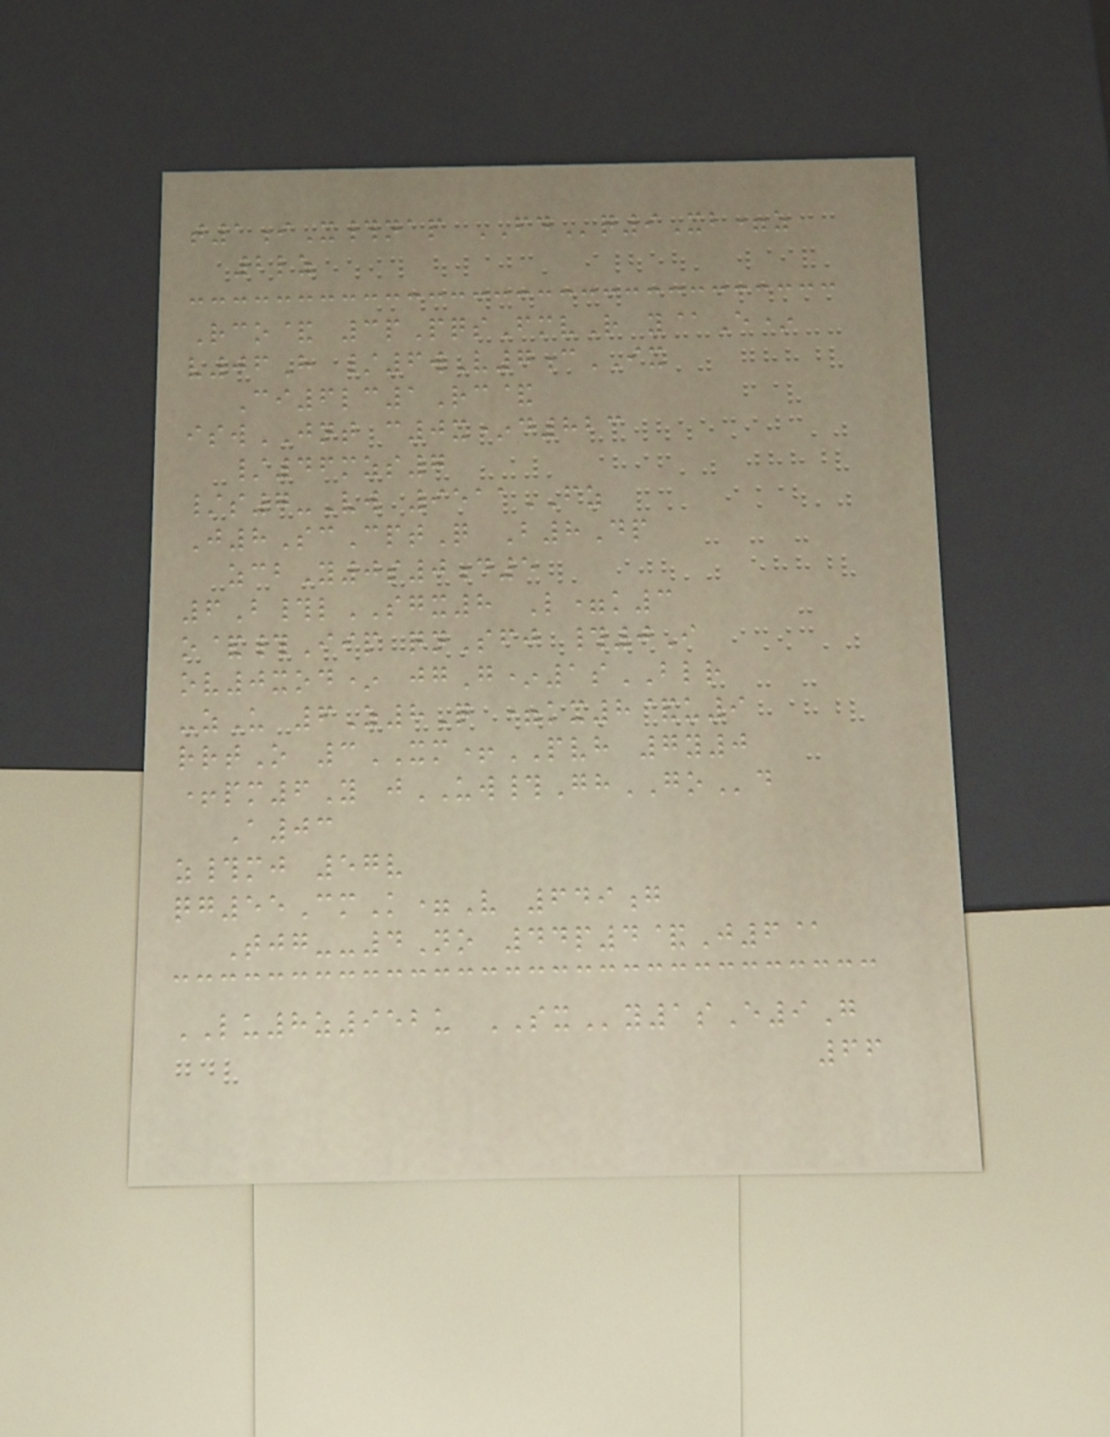t1iX#nap FDq9Xb=z
2lz
Rco& 3pPqsFmvR y@E*
v06H /6wV7cIX
Ci6lc1Rc&
iswJNT c0x*d823
/46mzs7
/s7-Vw 9511FZ
J8ScCptQ B8Dp
zcbY0s0d5
6B#lSGX8 L=k3
o&#Iip qnSfj #0I
ov0xod* jgG*1sBLR
-zU 6Z8Q =kx8&u9
rrtO 3XM+PVH 7y0
+pm6Y jUW#GhGOd
A03
z#mj 57v
qg55CmK=V 649g
Tjg--4No 44p4&J6@
LU8z952u SXy1sE9G
66
